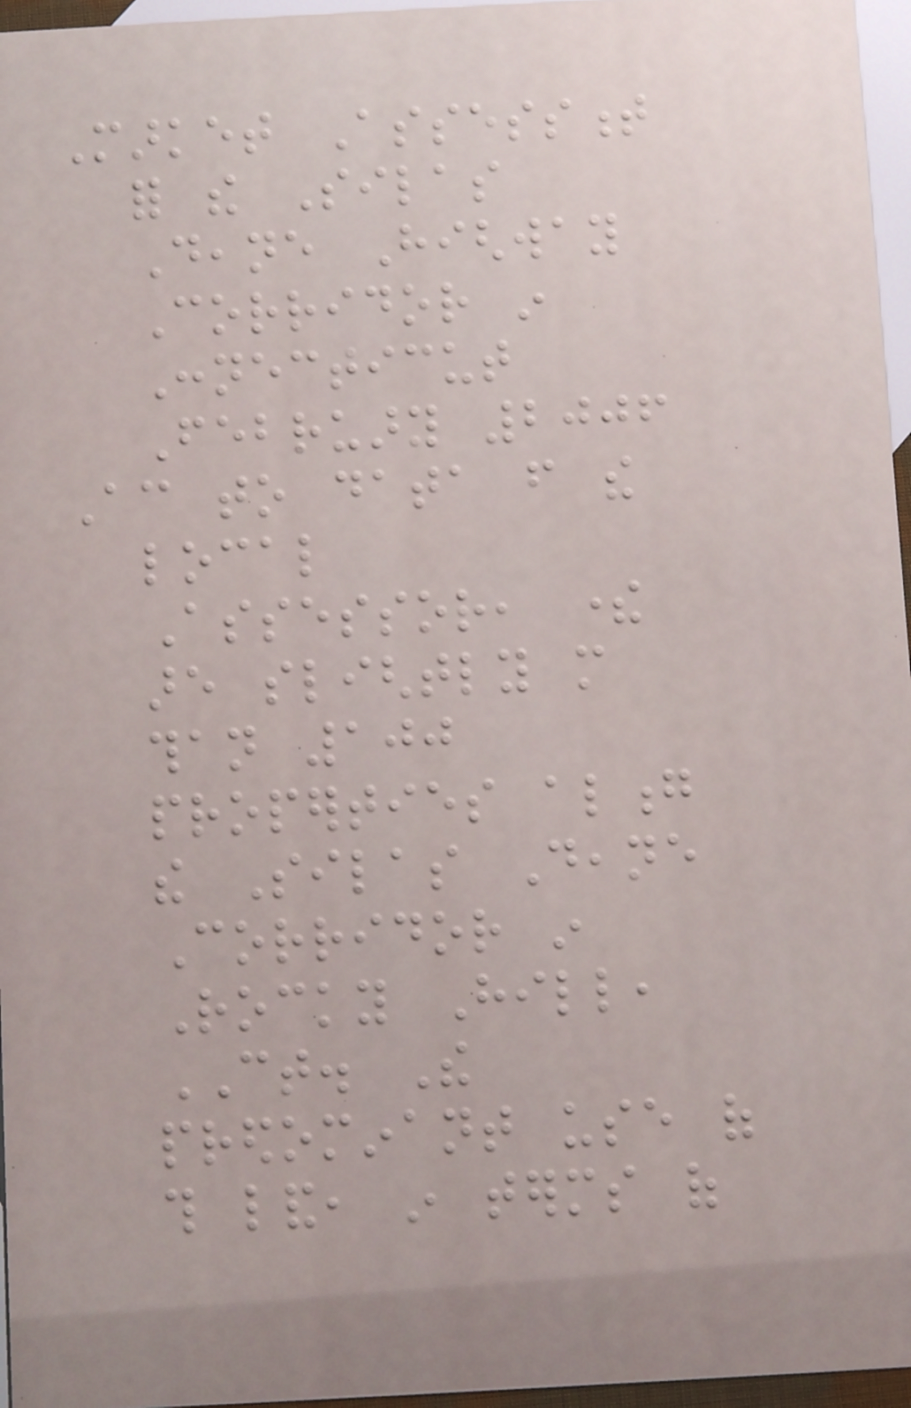Market Assessment
for the Silas
Deane Highway
Corridor in
Connecticut
February 2006
According to data from the
local
Assessor, there
are slightly more
than 100
properties along
the Silas Deane
Corridor in
Rocky Hill,
CT. The
predominant use of
this land, in terms of
